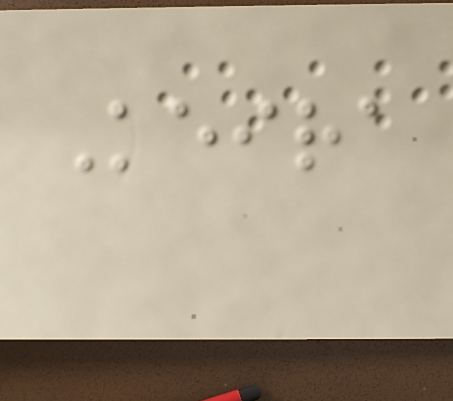Keira
